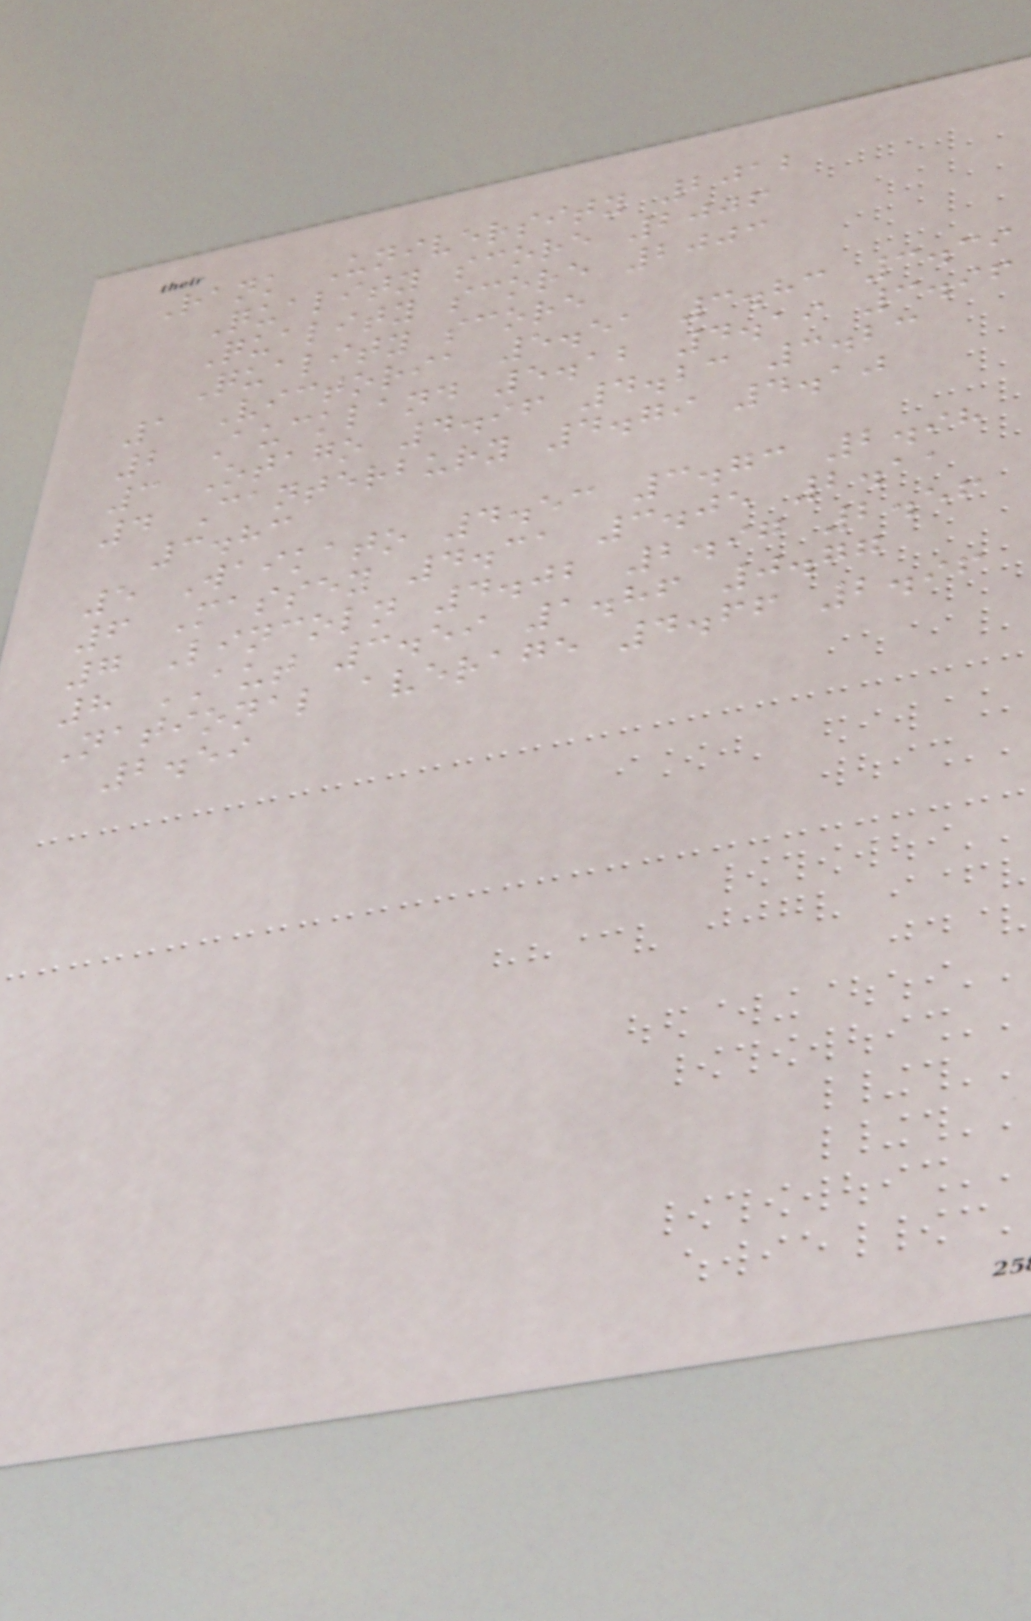Rank University 2012
Quality score 2006
Quality score 2003
Quality score
1 Victoria 5.51 3.83 3.39
2 Auckland 5.12 4.19 3.96
3 Otago 4.96 4.23 3.23
4 Canterbury 4.79 4.10
3.83
5 Waikato 4.53 3.73 2.98
6 Massey 4.31 3.05 2.11
7 Lincoln 4.02 2.97 2.56
8 AUT 3.59 1.86 0.77
National average 4.66 2.96
2.59
